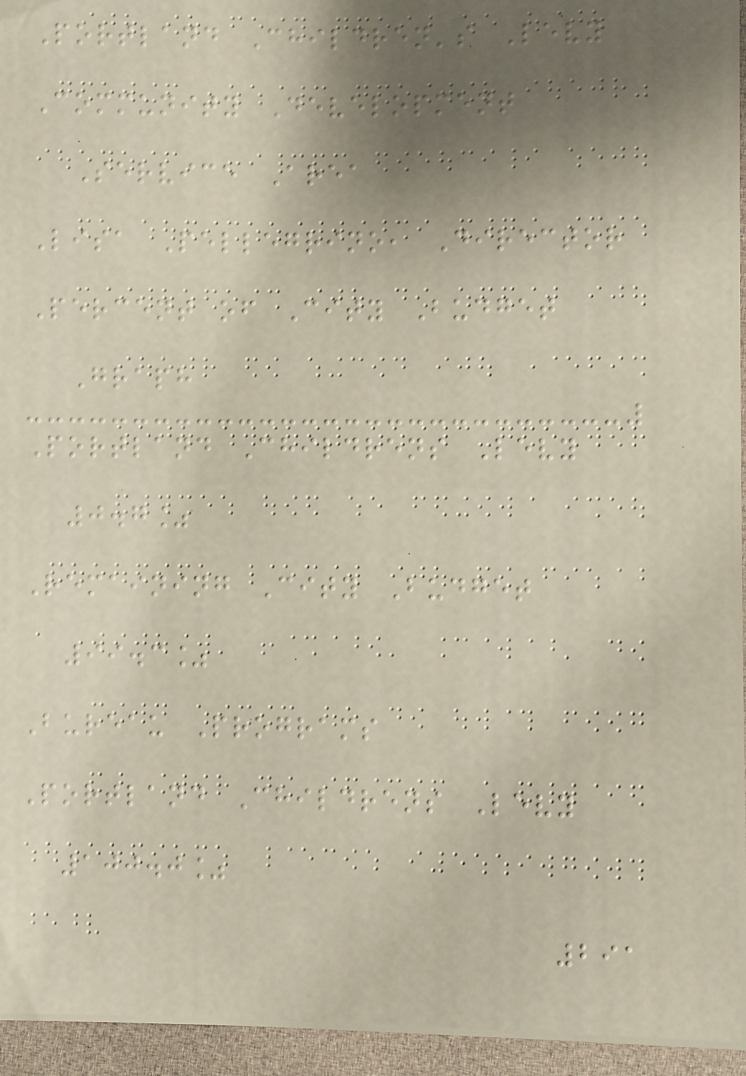Portland Children's Levy
Community Development
Service Area
Lisa Pellegrino, Director
Percent of City Budget
Graph
Portland Childrens Levy
0.7%
Remaining City Budget
99.3%
Bureau Programs
Portland Childrens Levy
100.0%
291
